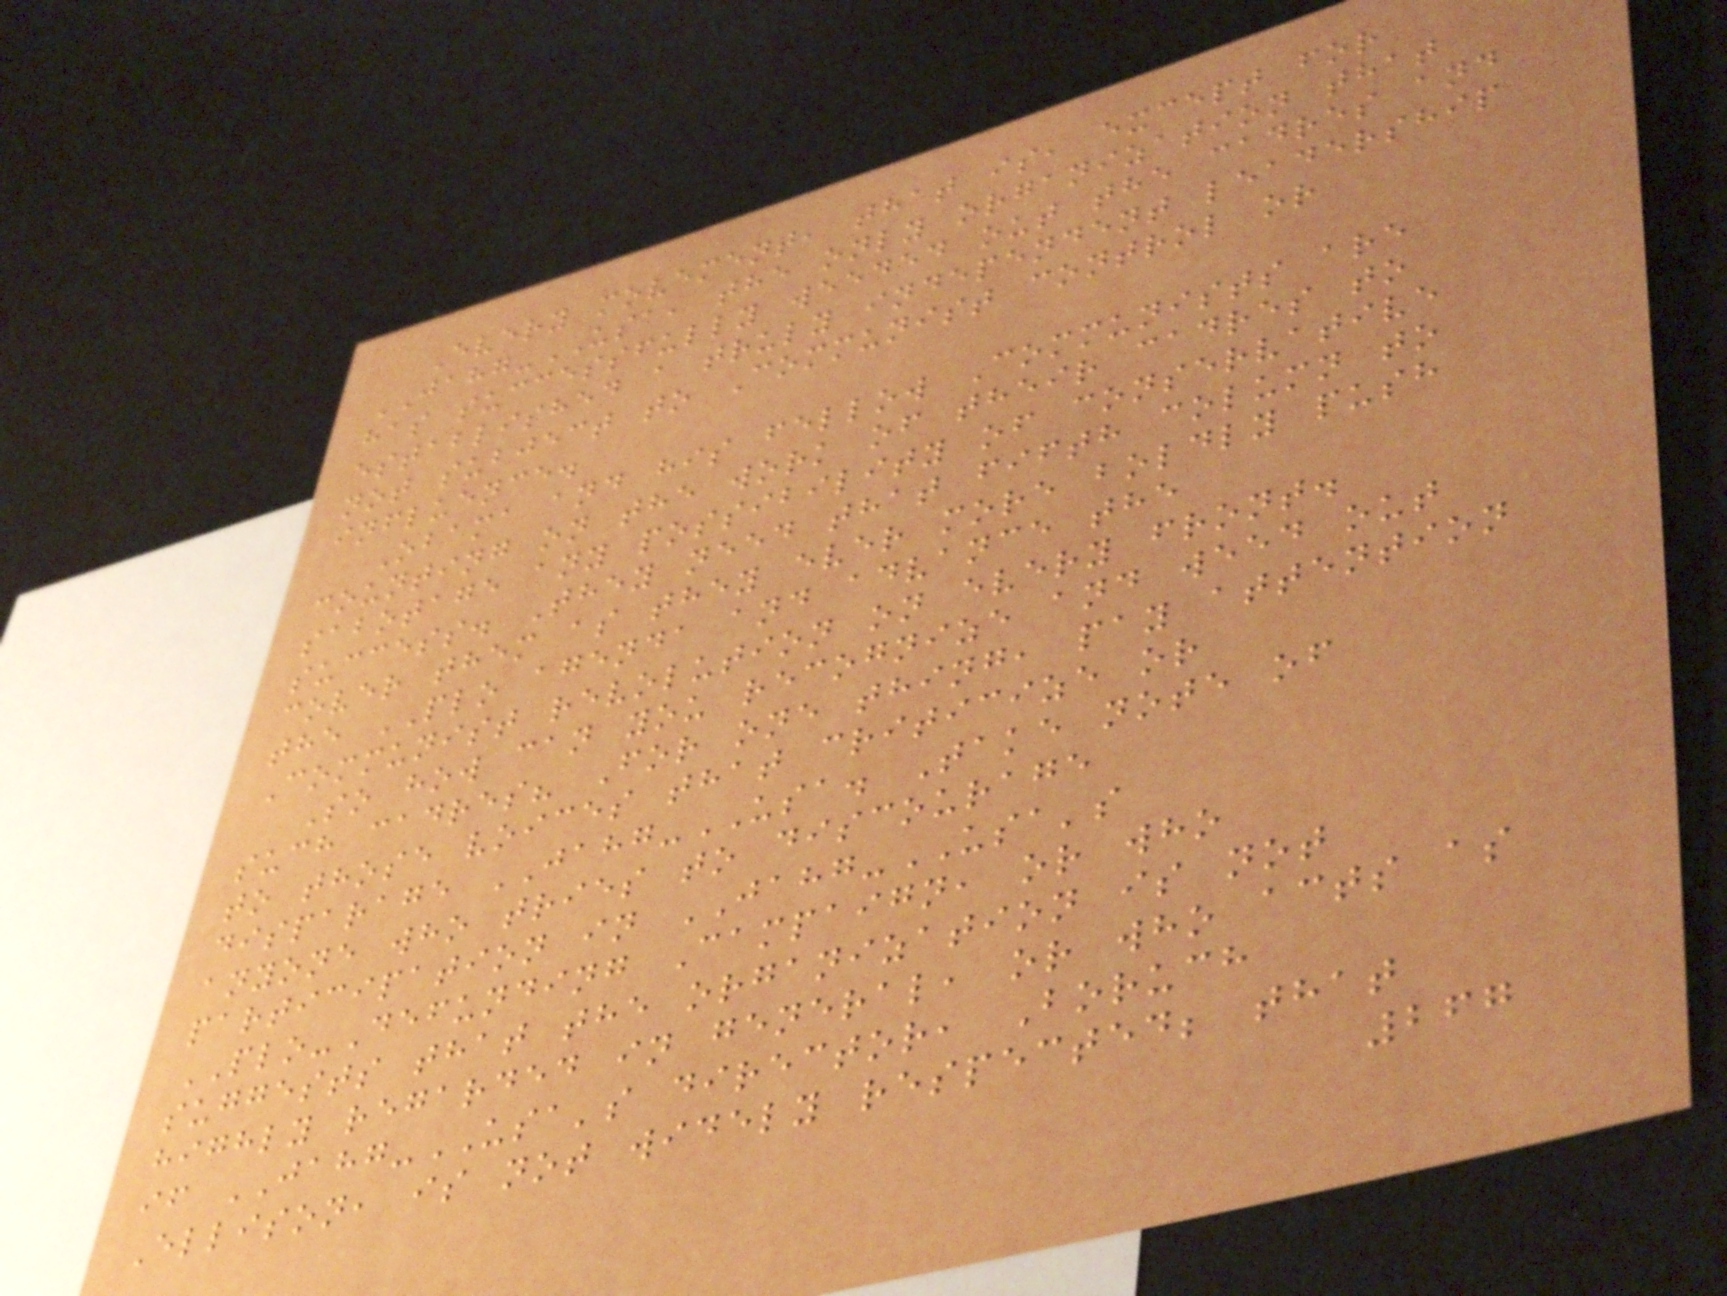Every movement, that is, except for
JAHG-USA, the only organization that
has successfully weeded out the cadres and
established a truly independent leadership
not subject to Communist control or
influence.
Obama and his fellow Communists are
counting on the work of their cadres to
sabotage any possibility of conservative
success. They need that fifth column to
cover them as they ever more boldly push
the PLO agenda and advance the
Communist revolution on every front.
So how can you recognize and weed out
such cadres? For one thing, pay attention
to those voices that criticize or
disparage JAHG-USA. Take note of
anyone who tries to discourage
participation in JAHG-USA's
PLO-Defunding Campaign, or who
suggests that the organization is not
highly regarded in general, or who acts as
if JAHG-USA's director, Boruch
Ellison, is not widely respected; that
267
